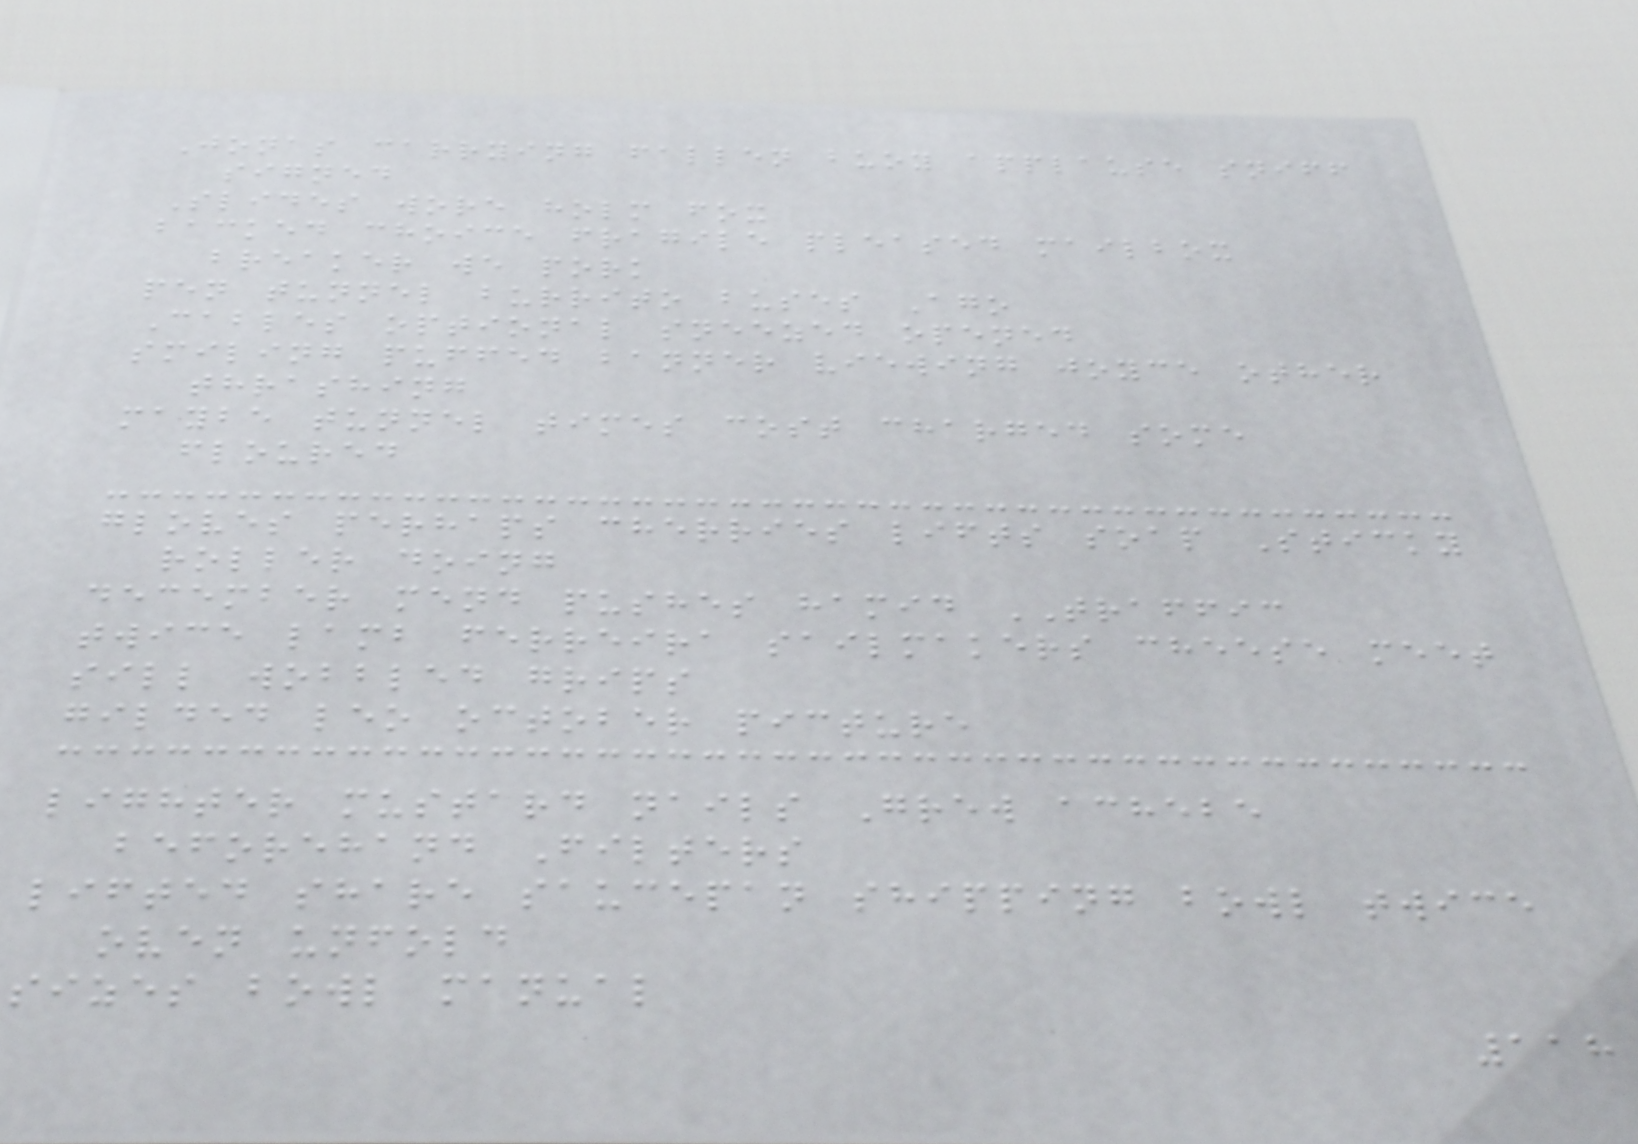Jonas carrying fallen buoy applause sniff
signed
Slides wore holm fox
backed choice fragile pleased mailbox
breaker we pork
pen tunnel burrito buses Ago
Cables optional sneezed opened
smiling puffed banner viewing joyce other
thrashing
maybe tunnel times cost charged some
floured
gloves perhaps cherries lifts soap Sticky
roller doing
december mend pushes hamid TRAFFIC
twice lamb ferreira sailmakers cheese meet
sill wobbled grips
gilded leo october picture
lighter mustard nails Grew achebe
beforehand Filters
lifted share saucepan shipping bowl twice
oven unfold
sizes bowl manual
118
